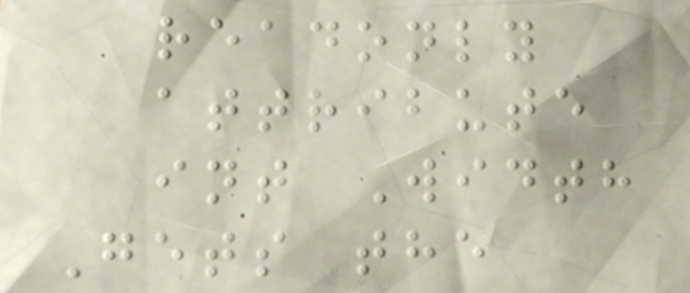readonly
attribute
int Width
Gets the
